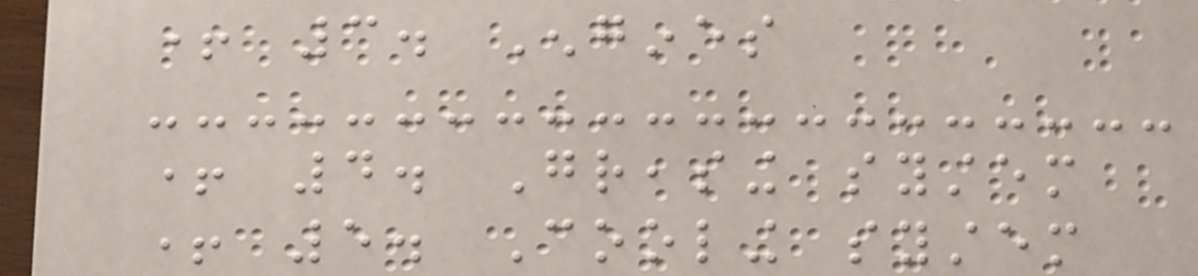+ 3. Engines
+ 4. Greasing system
+ 5. Cooling system
